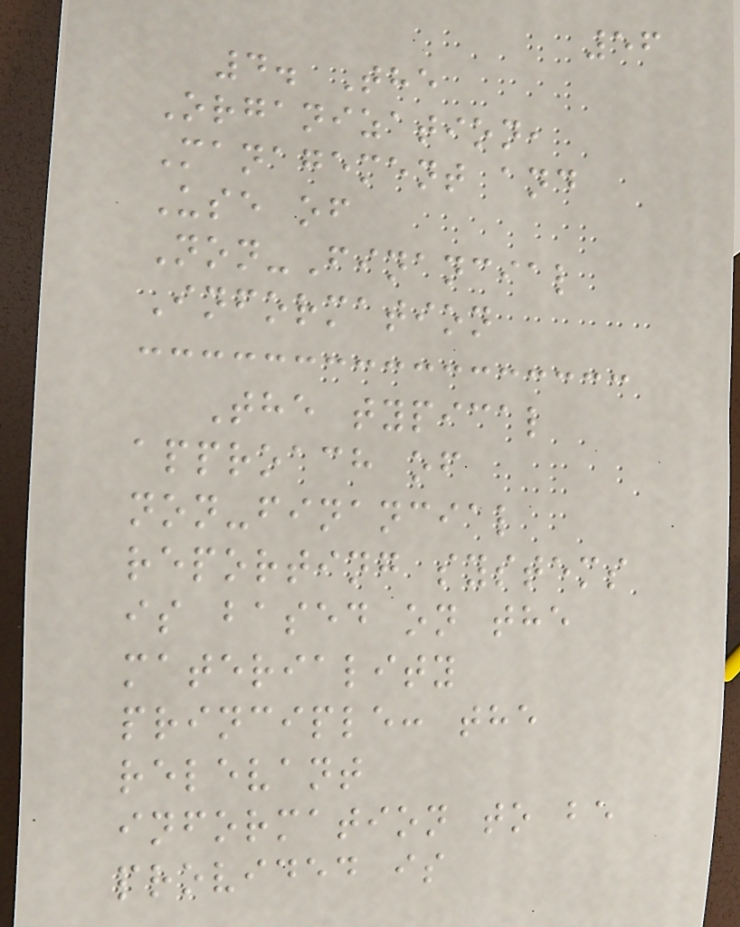56
4. The
Organization,
Management and
Use of
Non-Financial
Information
The typical
approach of
non-financial
reporting systems
is based on the
materiality
principle: the
relevant
information to be
provided is
